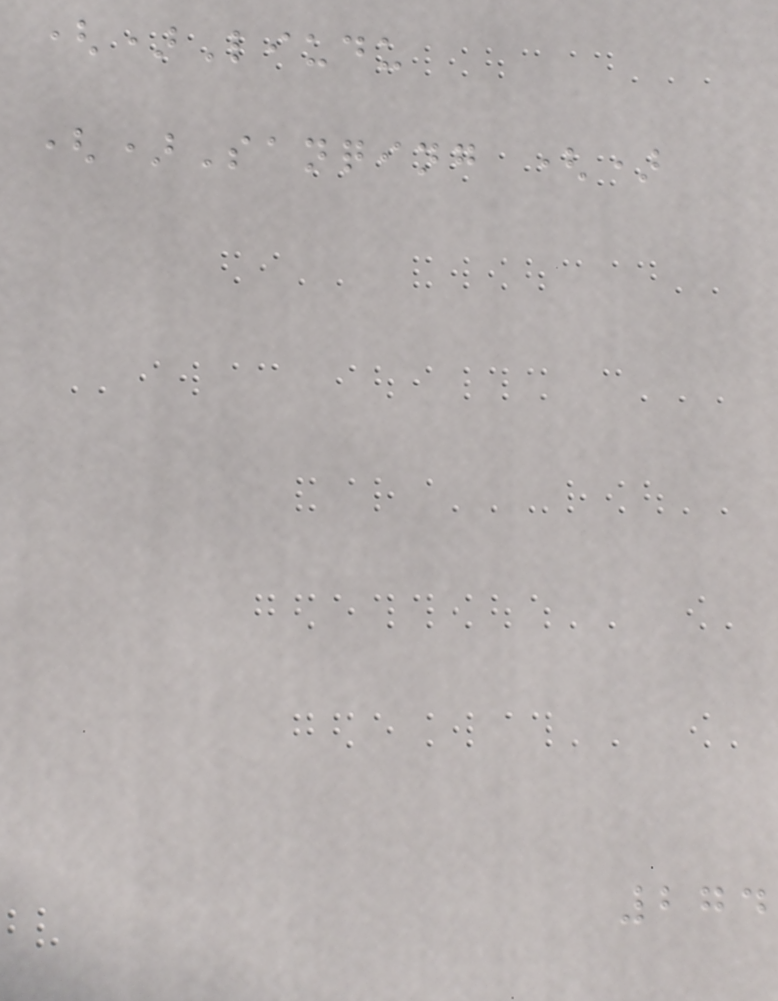()Liudu
()Sanqing ()
274
